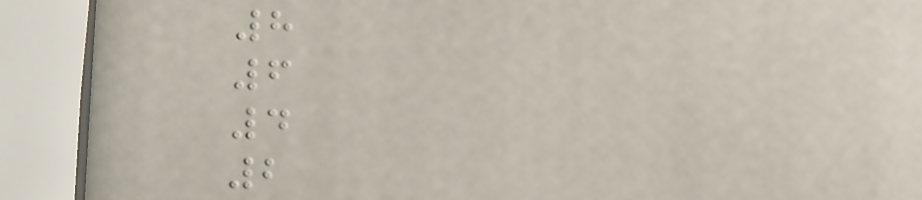8
6
4
2
